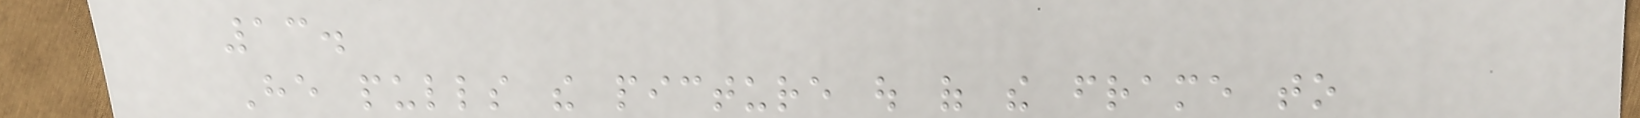13.
He pulls the picture out of the frame to
